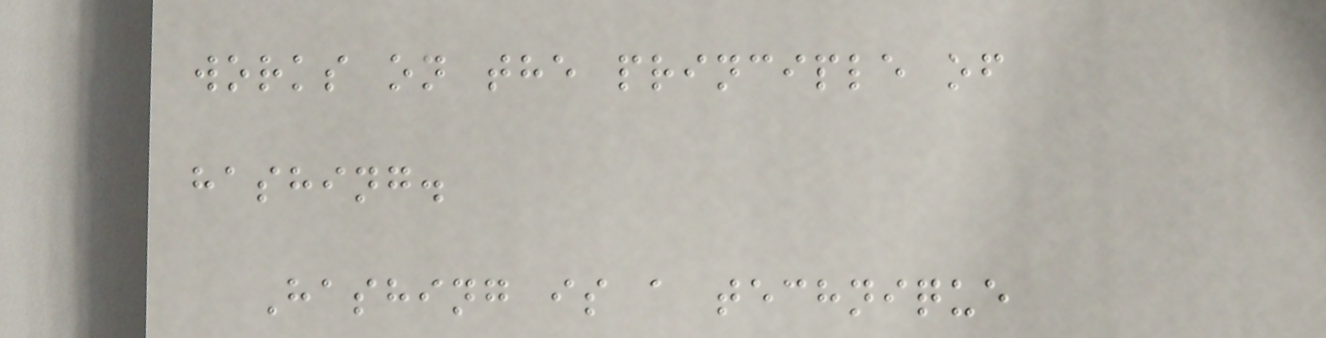works on the principle of
hashing.
Hashing is a technique
